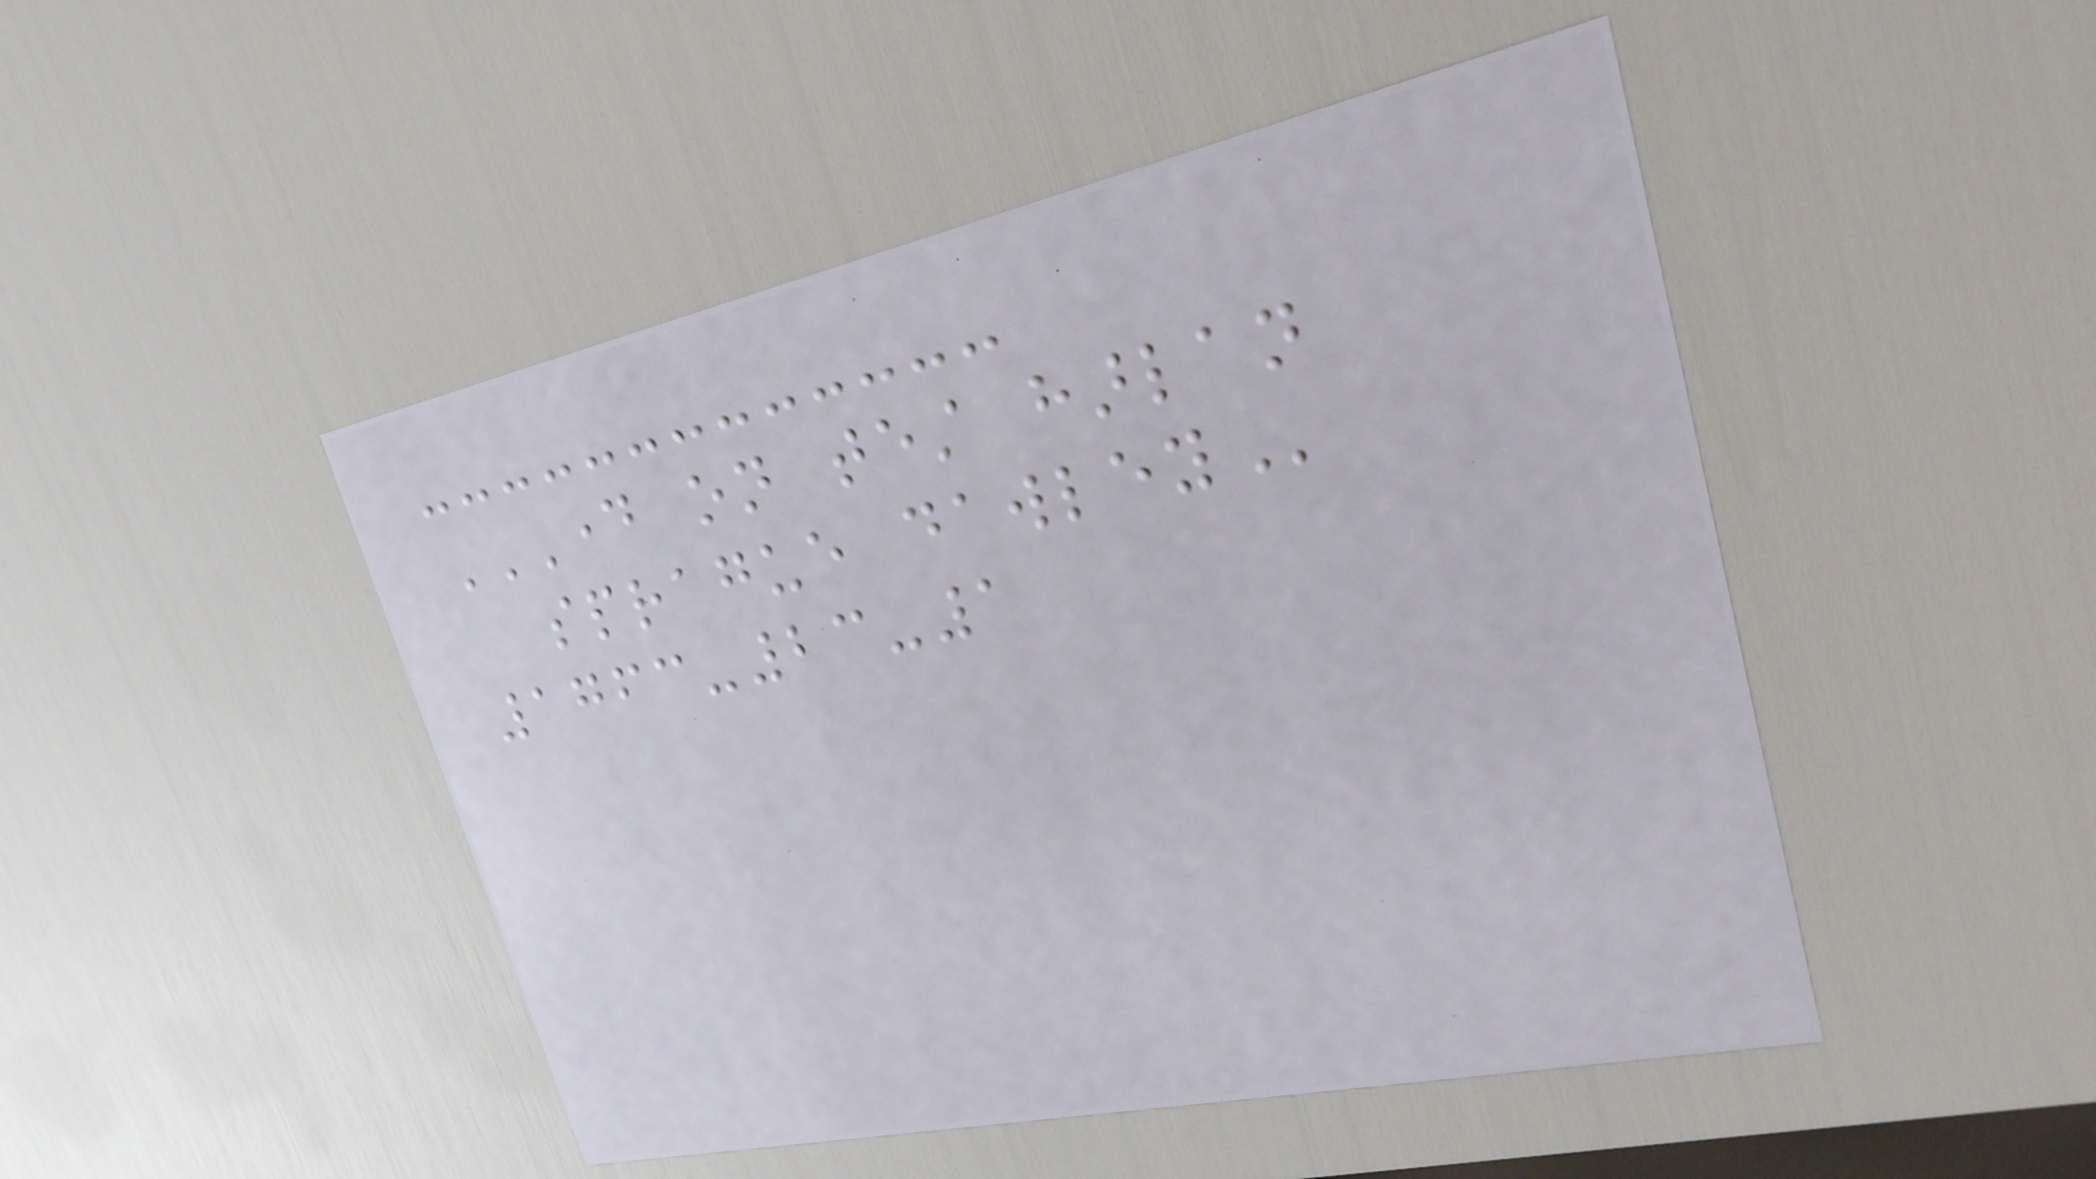DAY ON TEST HARLAN
SPRAGUE DAWLEY
1763-23-1
